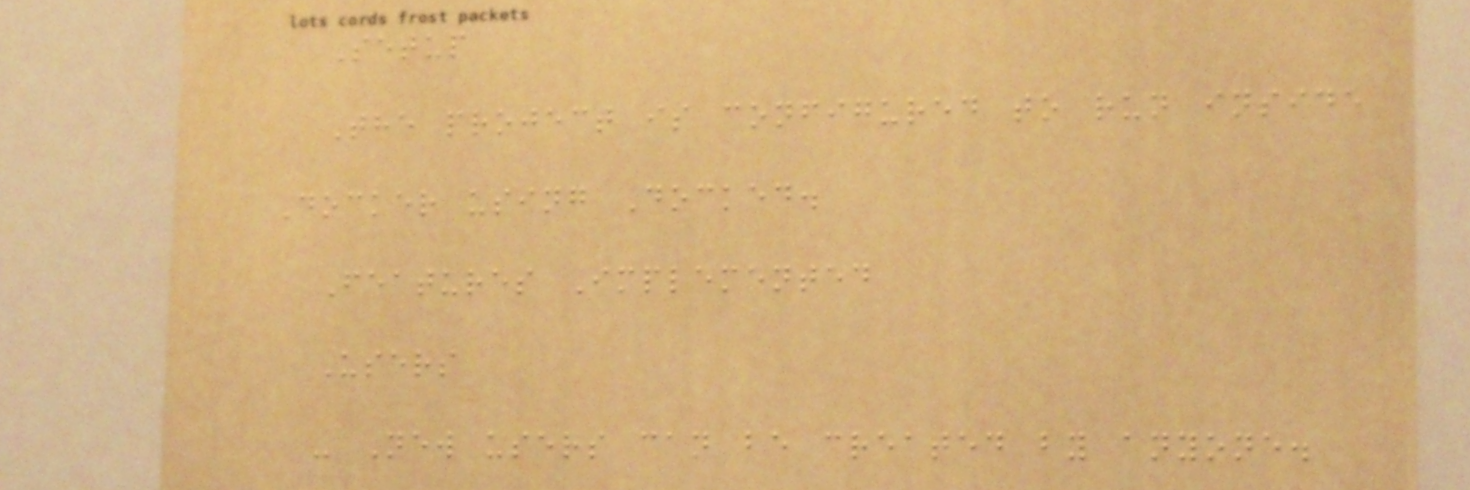Setup
The project is configured to run inside
Docker using Docked.
Features Implemented
Users
- New users can be created by anyone.
